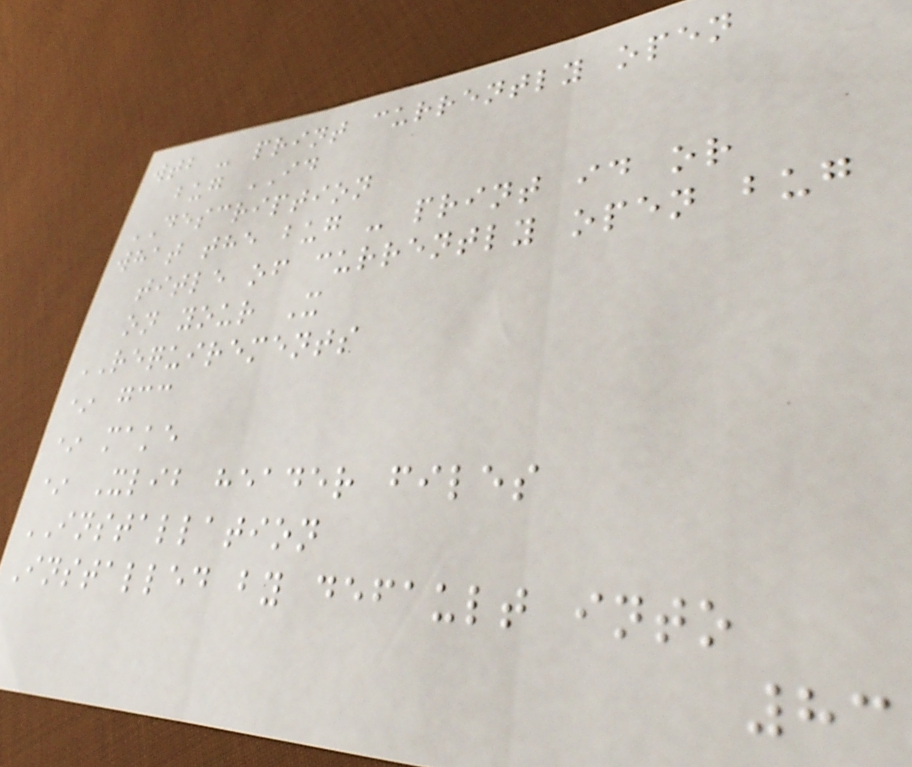wtb - print currently open
bug ID
DESCRIPTION
what the bug - print id or
title of currently open bug
on your X
REQUIREMENTS
* gcc
* make
* Xlib header files
INSTALLATION
Installed by default into
83
